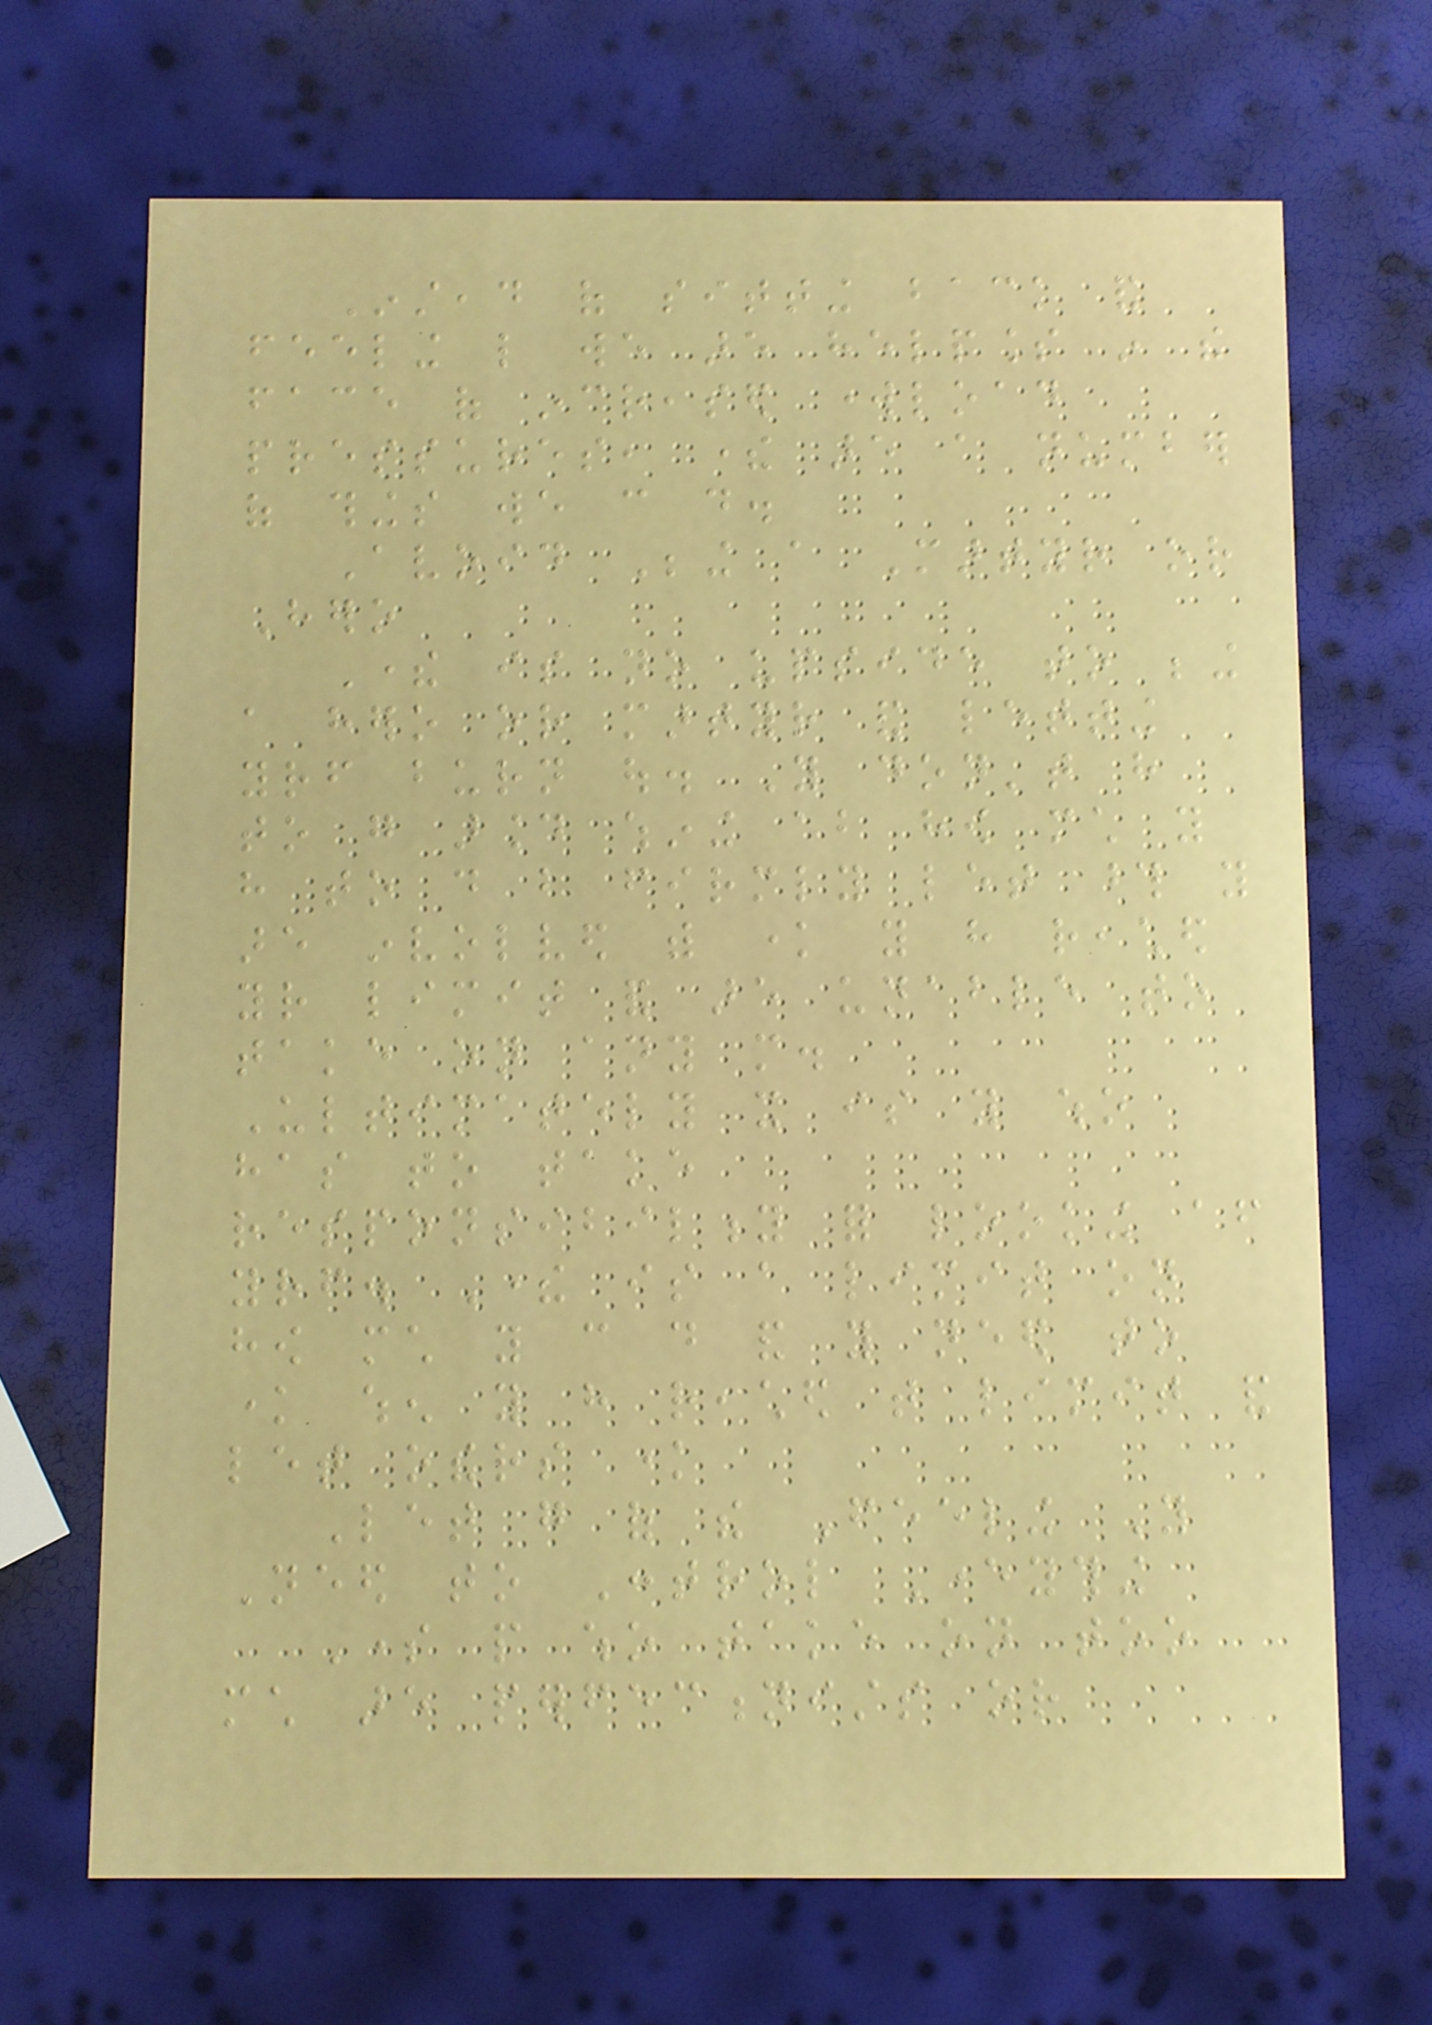Instead of sitting back and
feeling like we are helpless in the
face of increased workload
pressures, there are a number
of things we can do.
Avoid Being a Martyr or
Hero
There is no upside to being
a hero or martyr and letting
yourself burn out. You don't have
to go around whining about how much you
have to do but firmly let those you
are involved with know you have reached
your limit and are unable to
take on any more.
Ultimately it is you who
has to take
responsibility for looking after
yourself. There is a limit on
how much you can do and you need to
know when you have reached that limit and
let others know
Let go of the Feeling You
Need to Control Everything
Some people who take on too
much are perfectionists or
